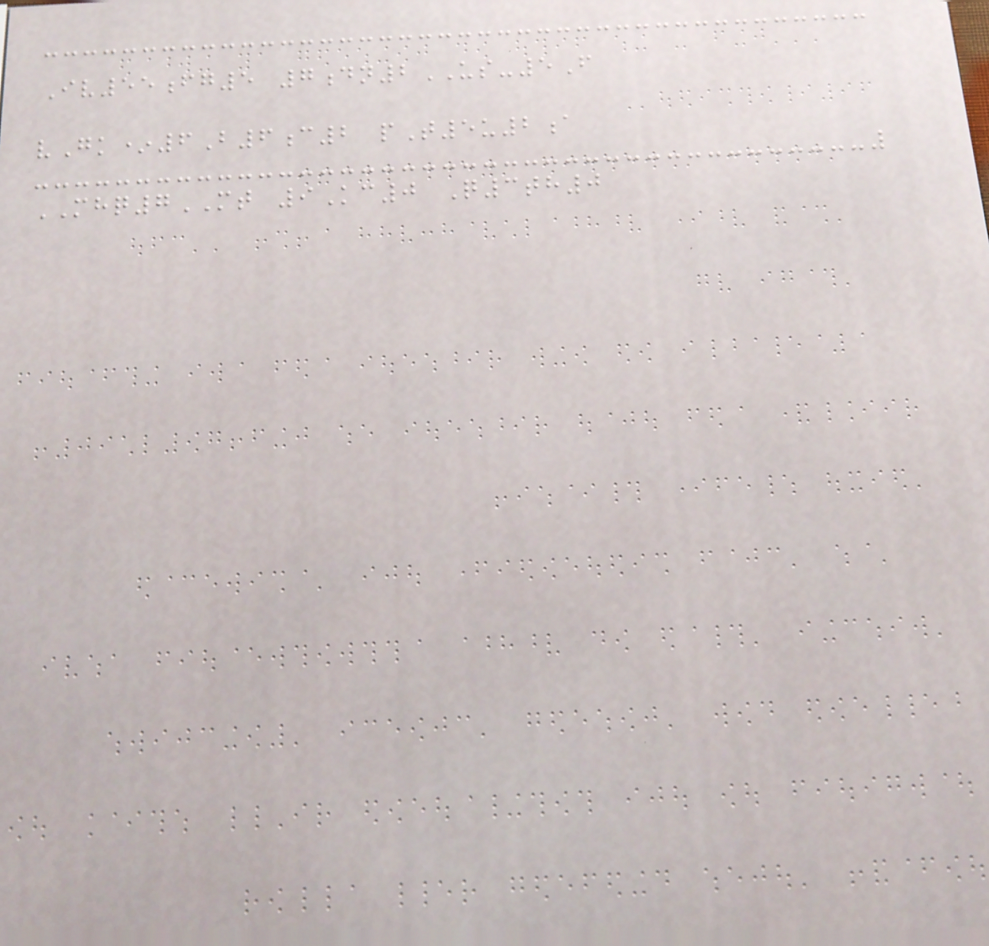Iv55fg5 7dn2US-5F
vGk*6B6c2 pT5u2a
MHQ7MT 9Kc0 Q3th0
